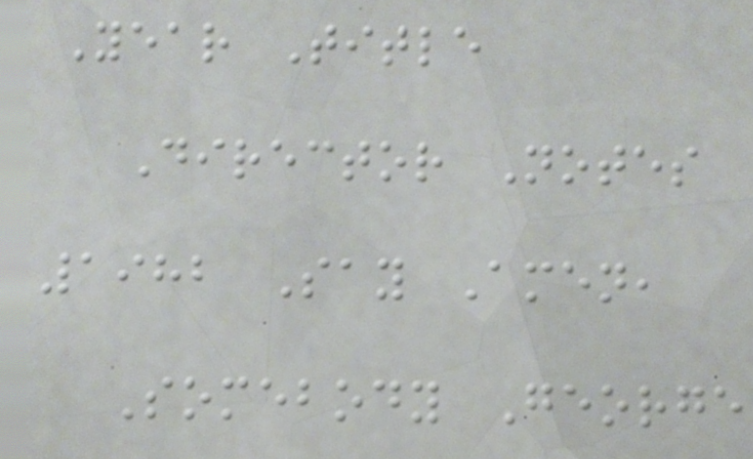Year Title
Director Notes
1982 Say Amen,
Somebody George
